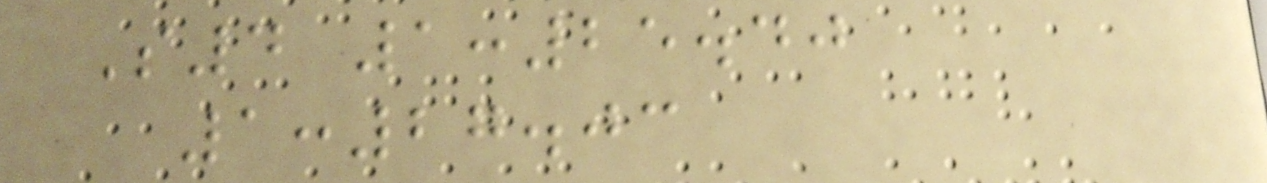S4 1:25.40
1:27.03
